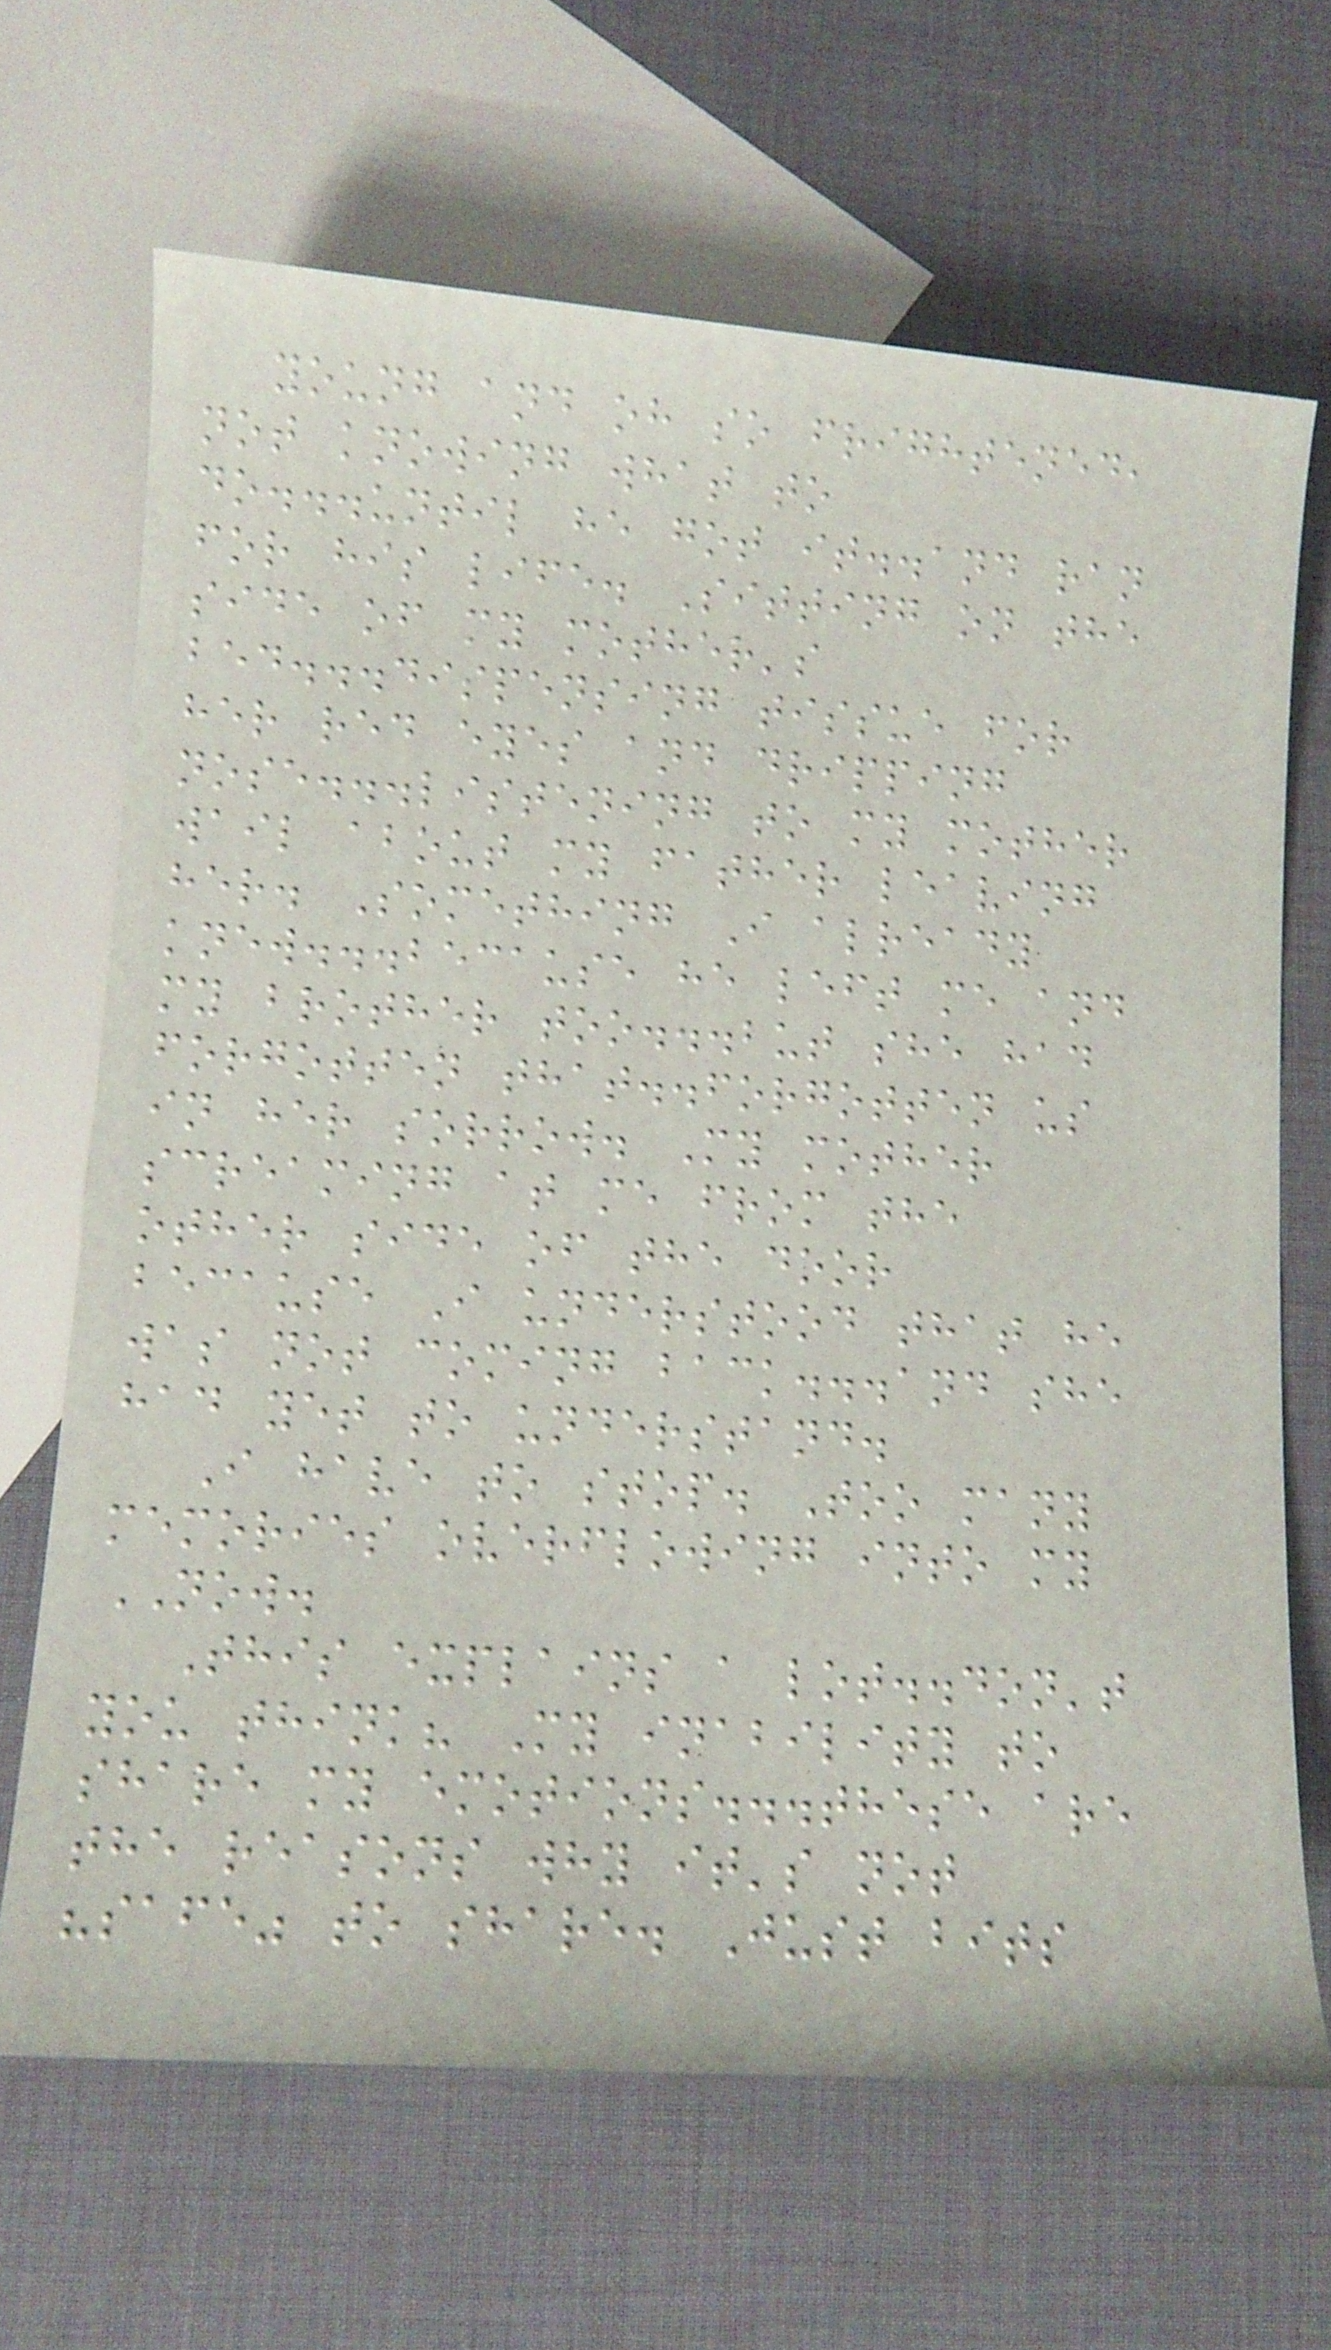young and oh so frightened,
not knowing what to
do...until he got it..and ran
for his life. Sitting on the
side of my mother's
bed...dispensing tissue for
her red eyes and dripping
nose...listening to my mother
wail about my father leaving
her. Something I already
knew...because he left me and
my brother too...but she had
forgotten that..forgotten us
in her sorrow. My mother
screaming at me from the
other side of the door
because I understood that he
was not coming back...and she
had yet to understand.
I have to stop. Too many
memories overflowing into my
NOW.
This explains a lot..don't
you think? My inability to
share my emotions...these are
the reasons why it's not
"safe" to share. Just bits
